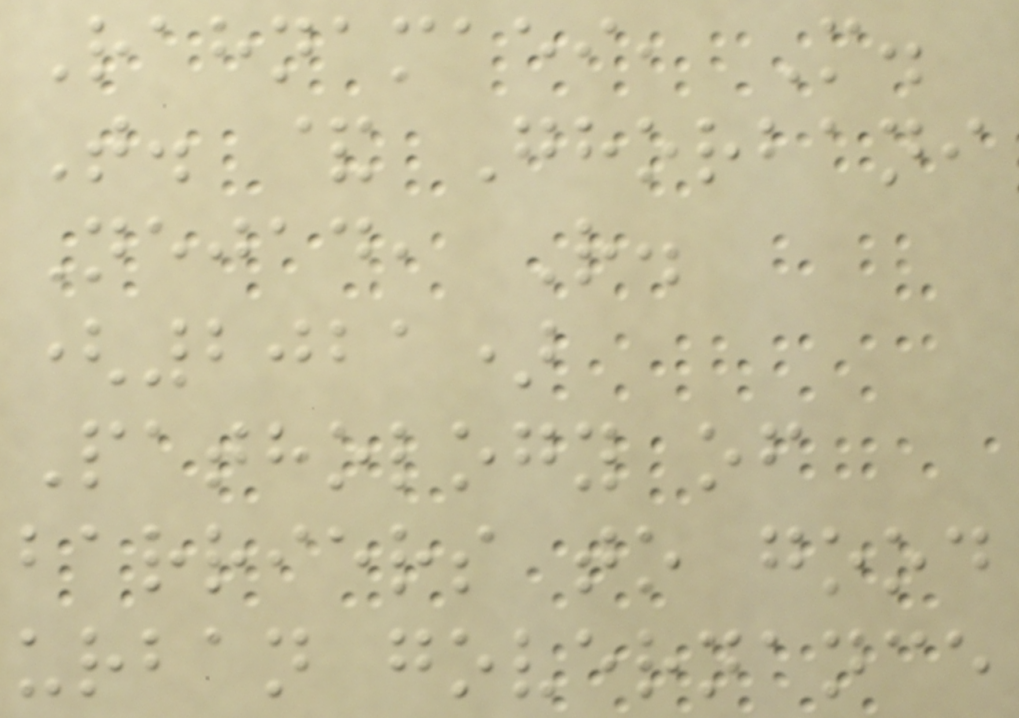Rahnamaei, M.
T. & Ghorbani
Nejad, R.
(2021)
Pathology of
barriers to good
urban governance
